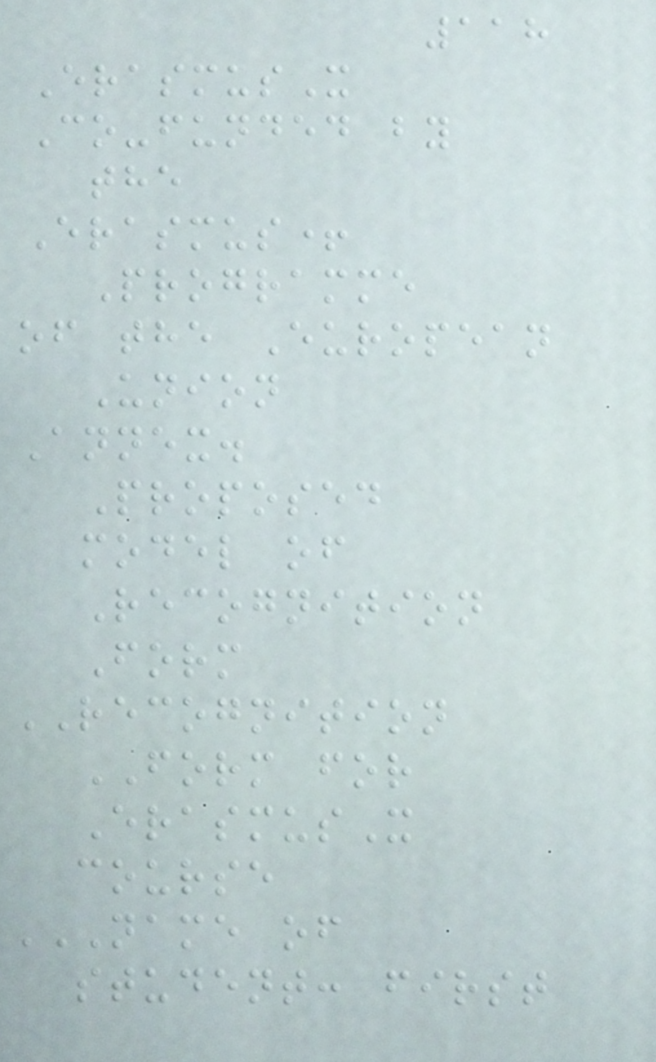118
ErasmusX
Co-funded by
the
Erasmus+
Programme
of the European
Union
Annex.
Proposed
model of
Recognition
Form
RECOGNITION
FORM for
ErasmusX
course
NAME OF
STUDENT: FIRST
